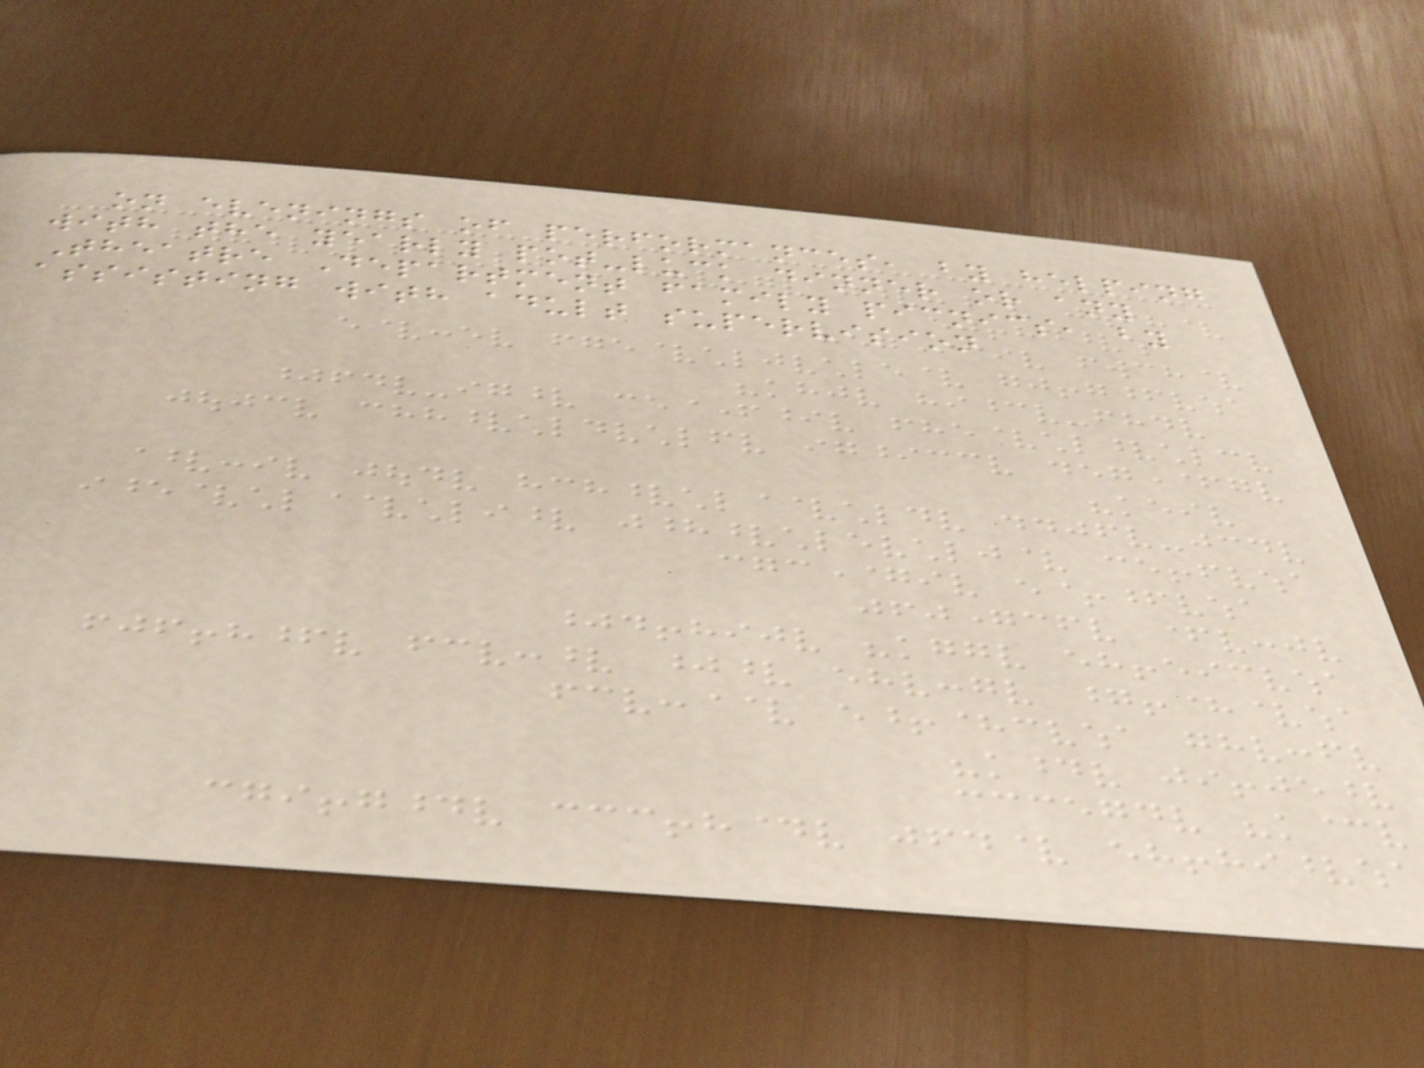on evenings of performances, by helping
with the yearly pot-luck dinner or any
Theatre Department family picnics, by
assisting with adult supervision
